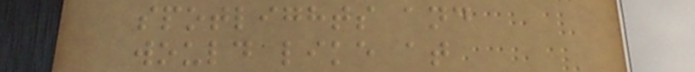spotlights and
would like at
